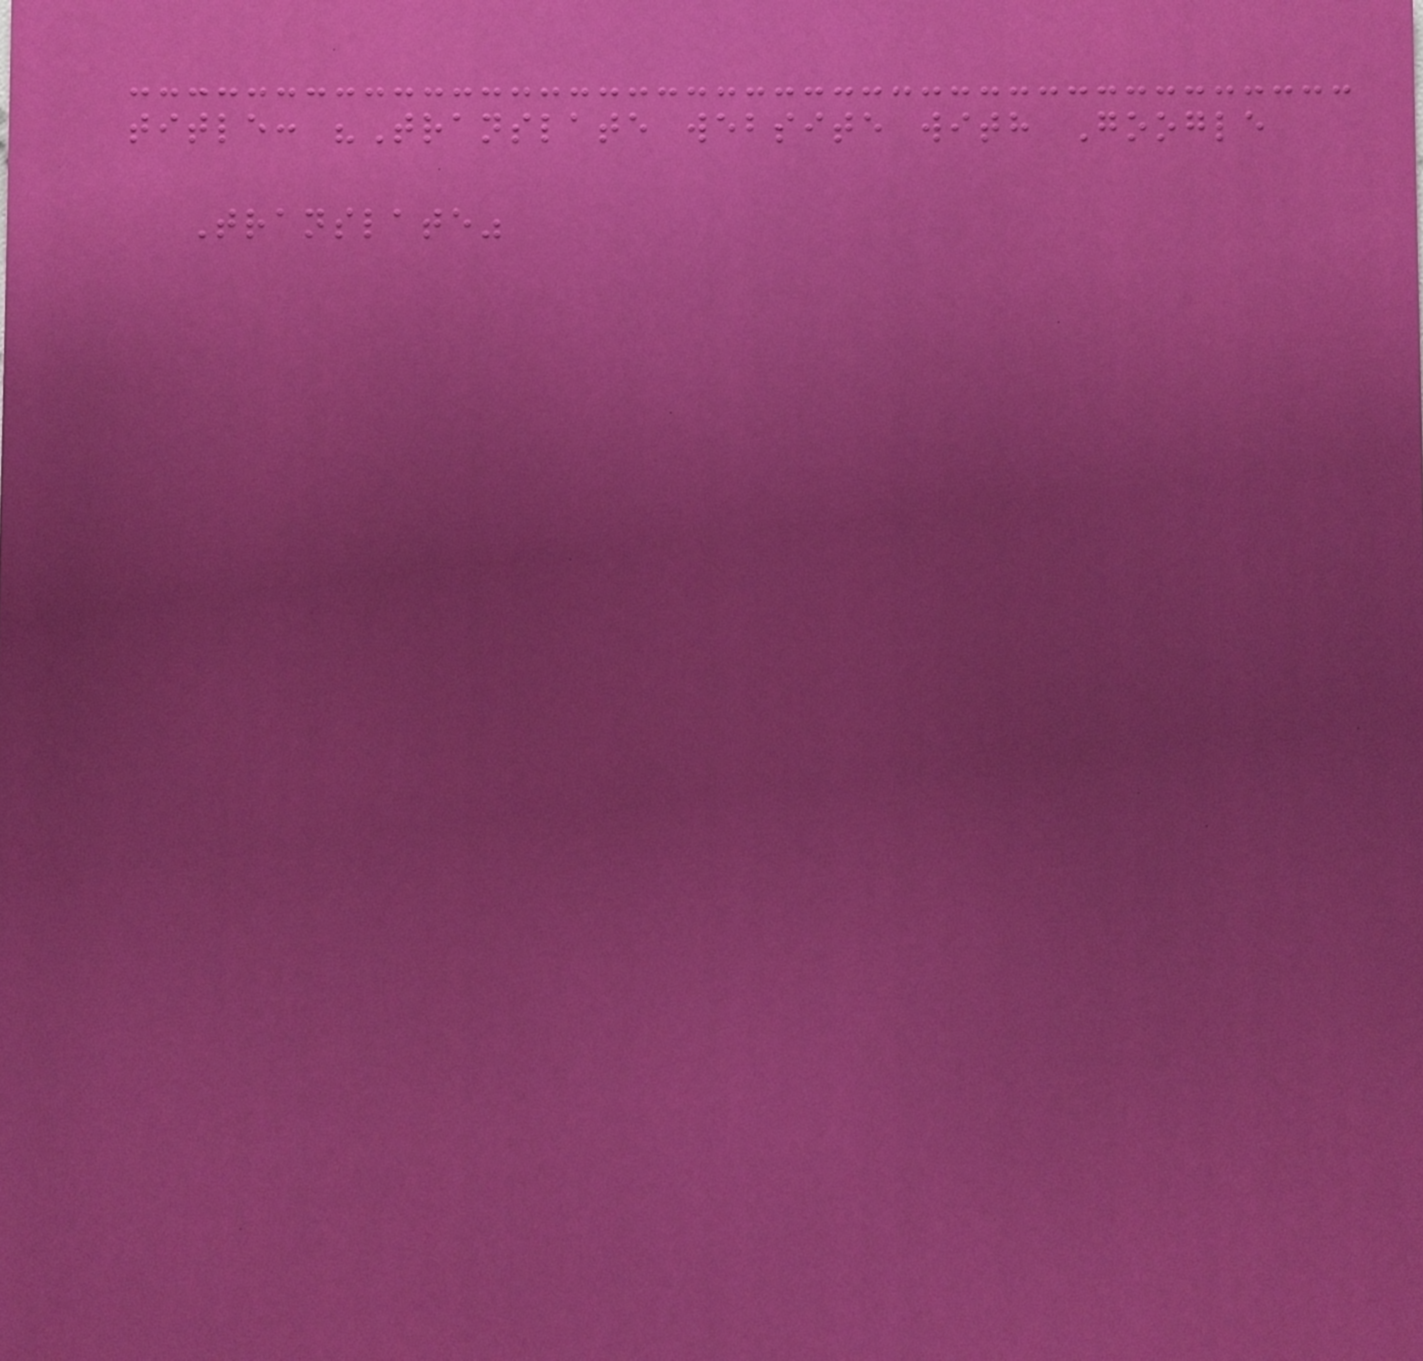title: "Translate website with Google
Translate"
